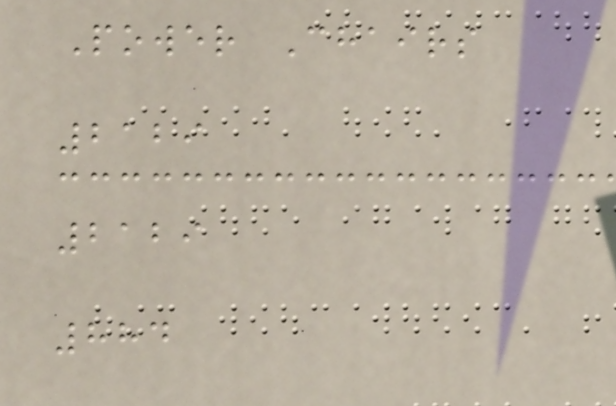Power Chairs
2129
2129
884
